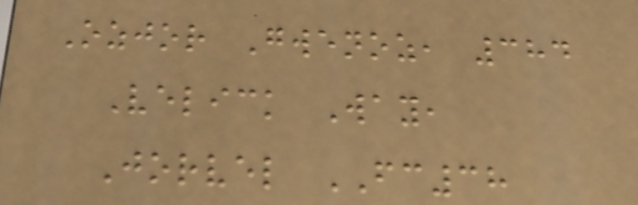Ozjor Gwenoz, 384
Velick Way,
Jorvel FC38
